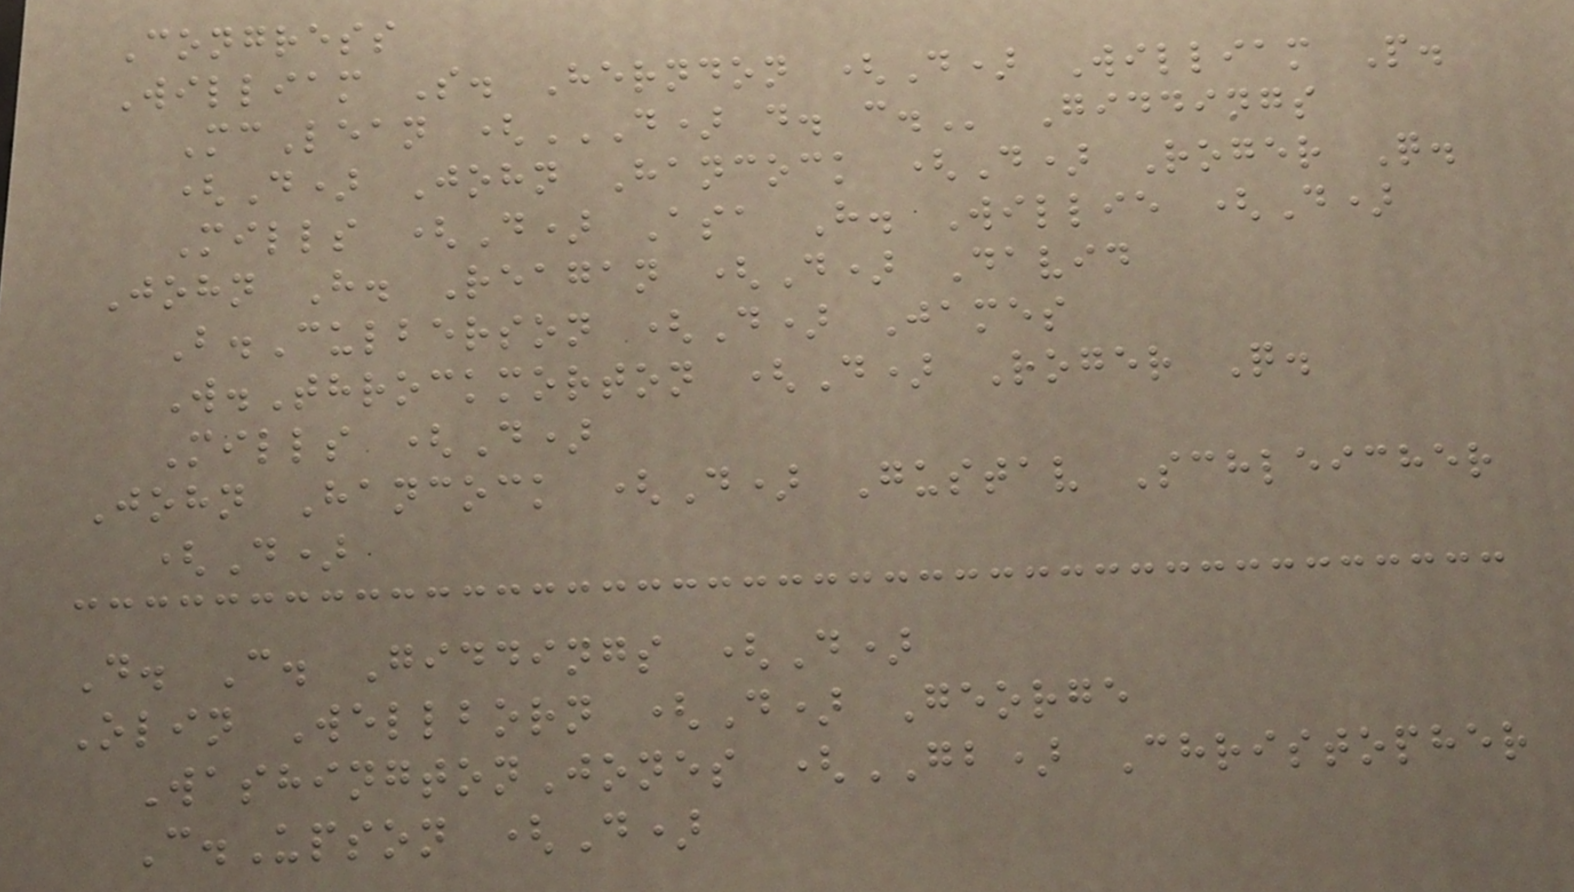Congress
William S. Herndon (D) William P.
McLean (D) D. C. Giddings
(D) John Hancock (D) Roger Q.
Mills (D) Asa H. Willie (D)
John H. Reagan (D) David
B.Culberson (D) James
W.Throckmorton (D) Roger Q.
Mills (D)
John Hancock (D) Gustav Schleicher
(D)
D. C. Giddings (D)
Olin Wellborn (D) George
WashingtonJones (GB) Christopher
C.Upson (D)
